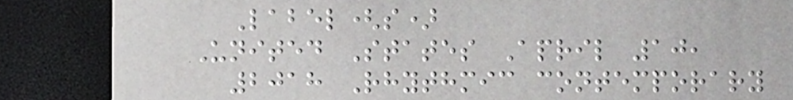Label(s)
United States April 10,
2018 Rhythmic contemporary
